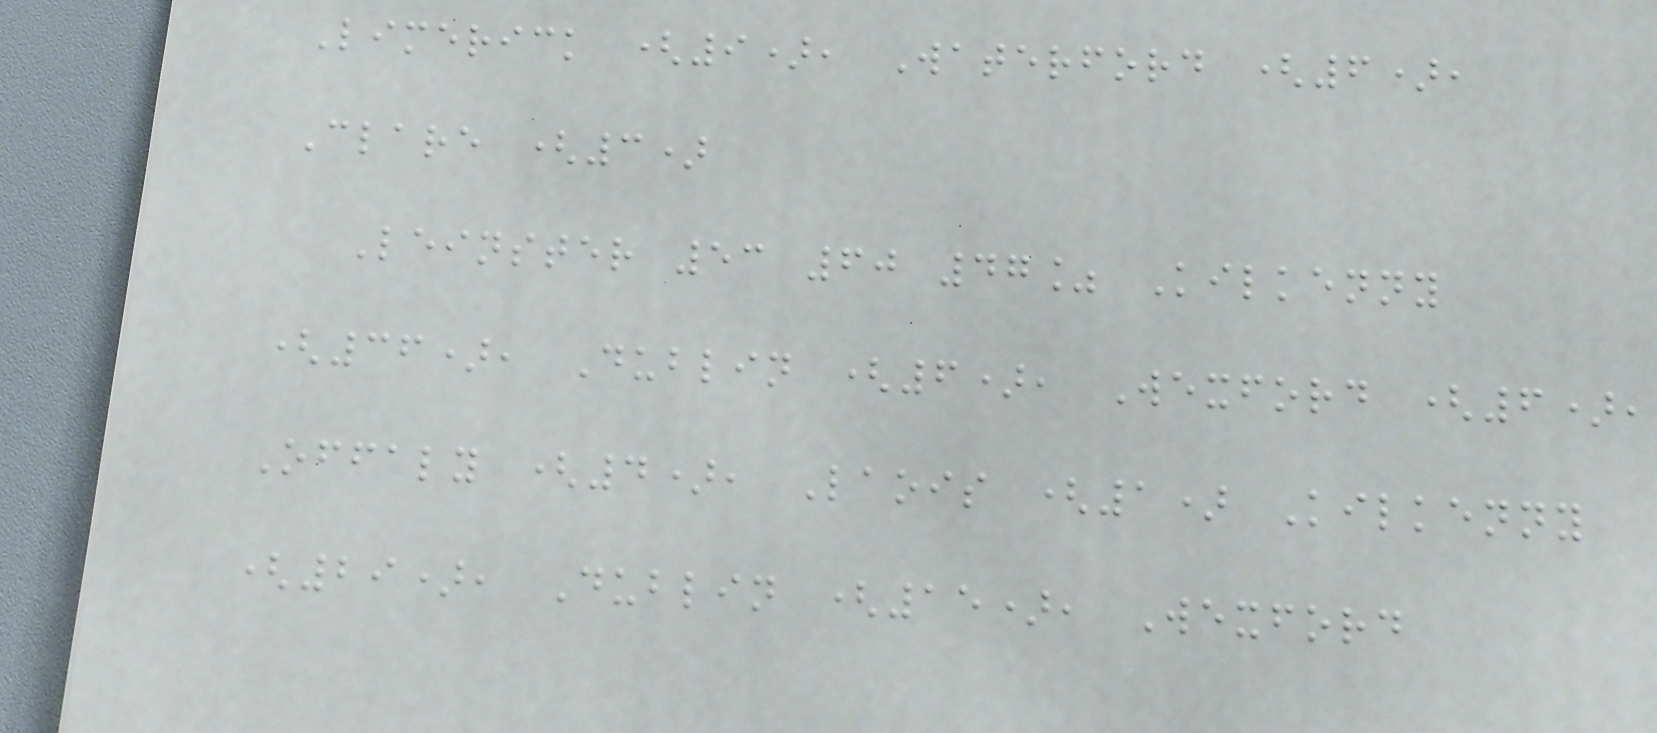Limerick (9), Waterford (6),
Clare (3)
Leinster 53 60 47% Kilkenny
(36), Dublin (6), Wexford (6),
Offaly (4), Laois (1) Kilkenny
(29), Dublin (15), Wexford
